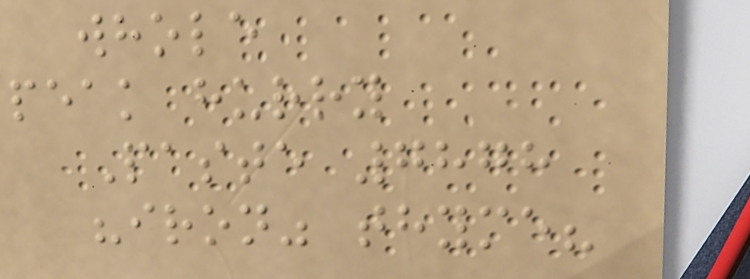whole
peak hurry
Paste 7878
"iron" thyme?
